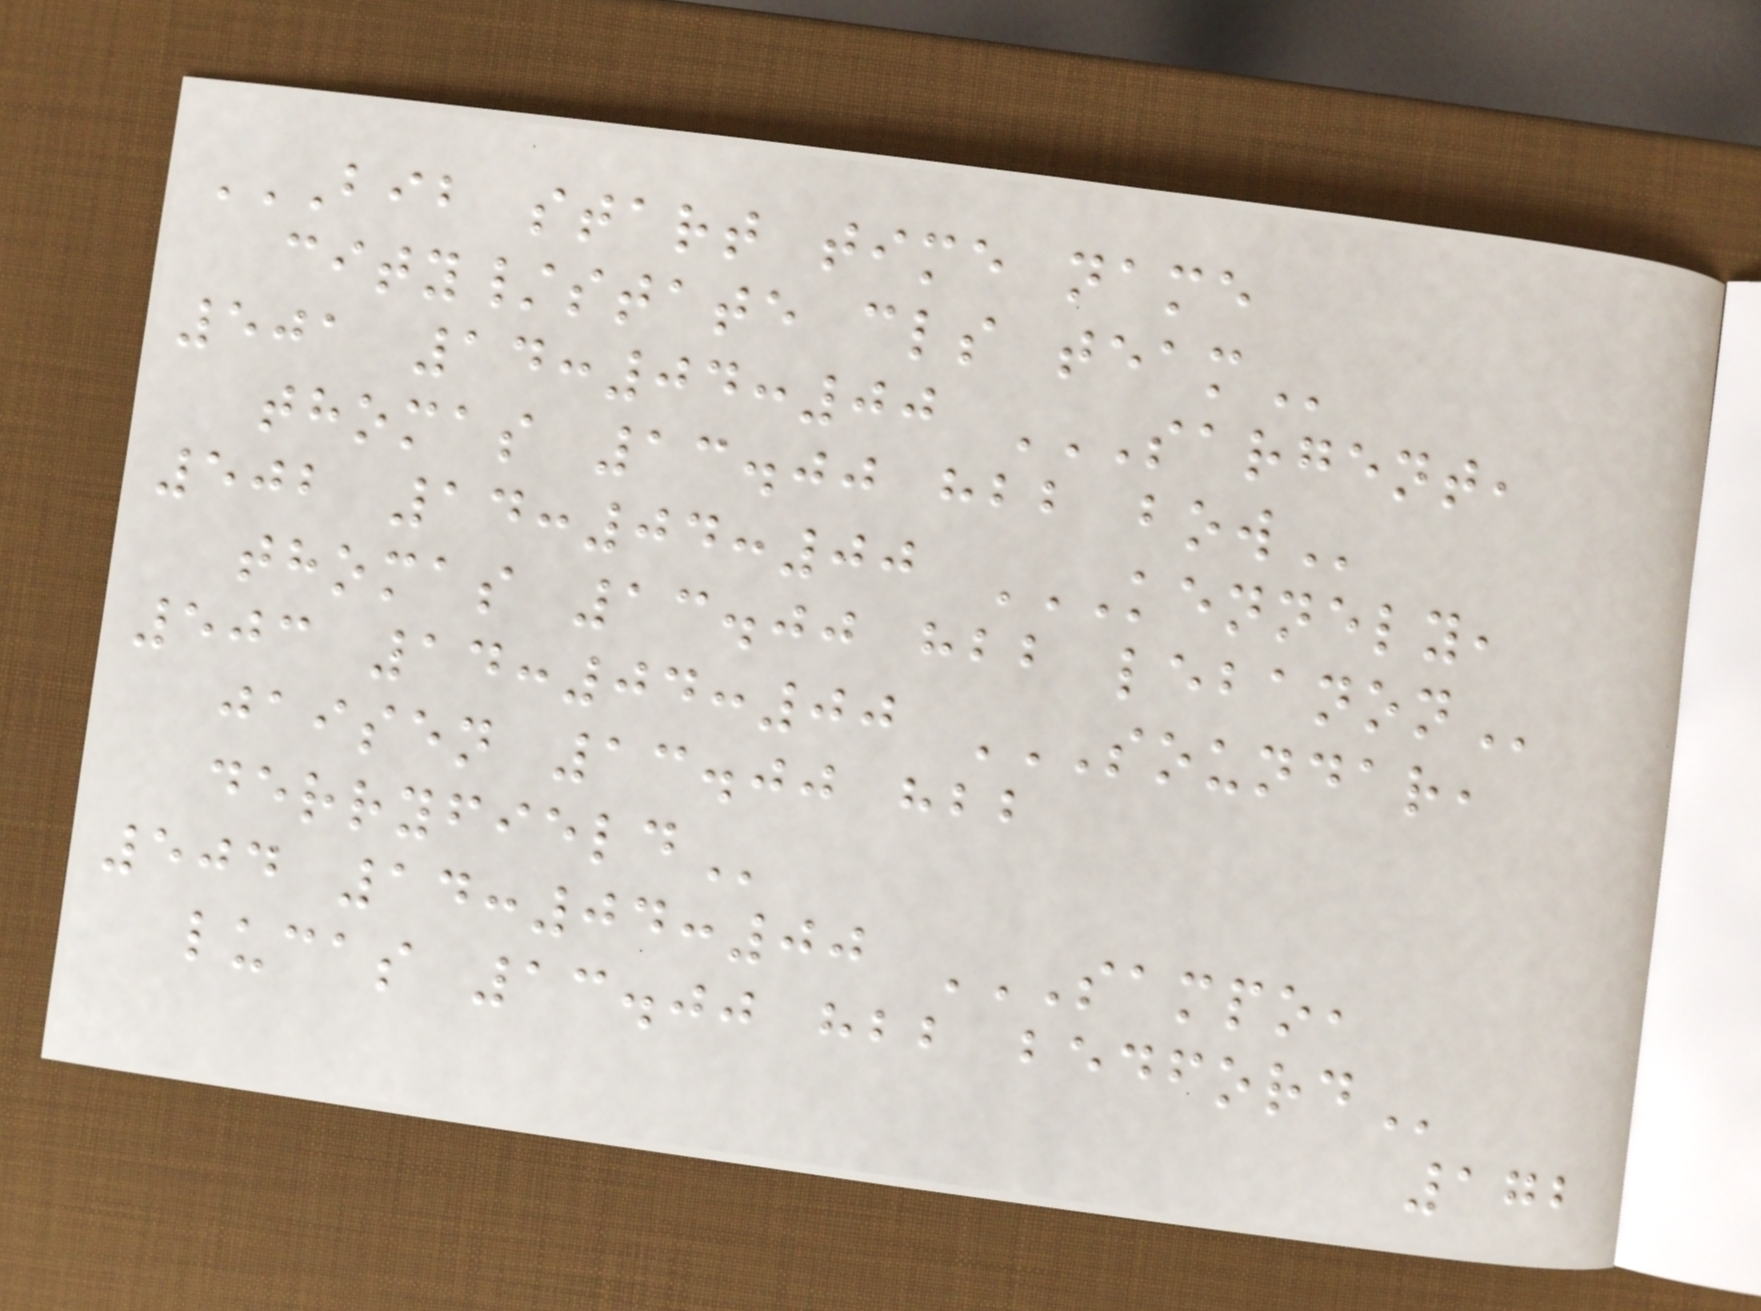BIB START TIME NAME
CITY/STATE CLS TEAM
501 14:04:00 SARGENT,
THOMAS 13.00 HBB BOW
502 14:04:00 KENNELY,
THOMAS 13.00 HBB LEBANON
503 14:04:00 SOUNDAR,
JAISEN 13.00 HBB
DERRYFIELD
504 14:04:00 SAMPO,
LUCAS 13.00 HBB BEDFORD
172
